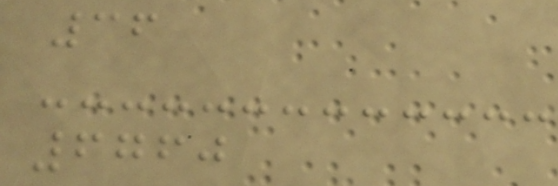36
6760
